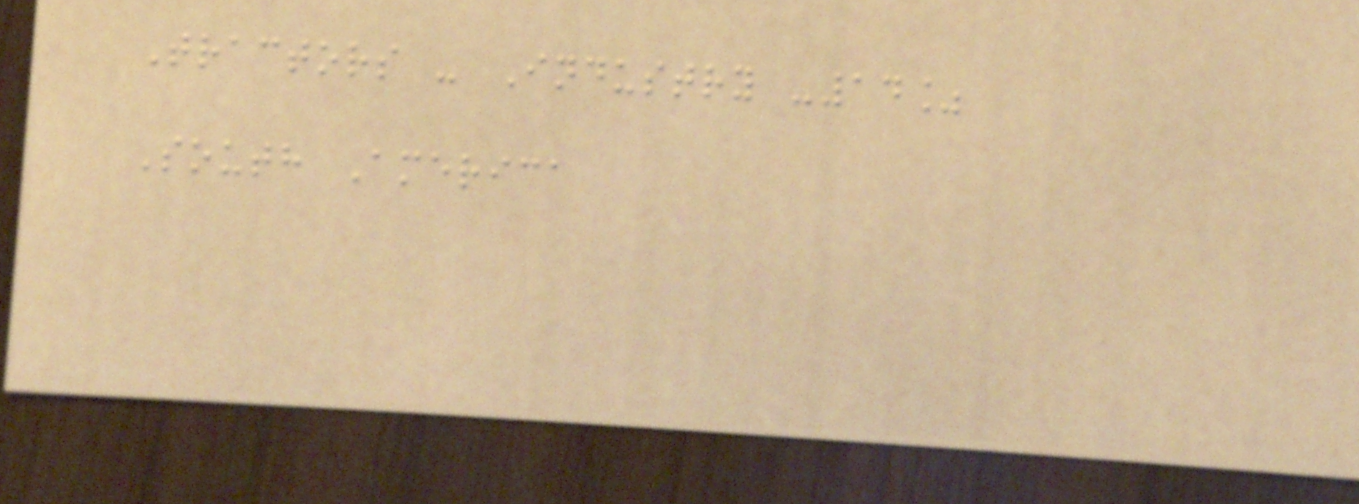Tractors - Industry -14%
South America
